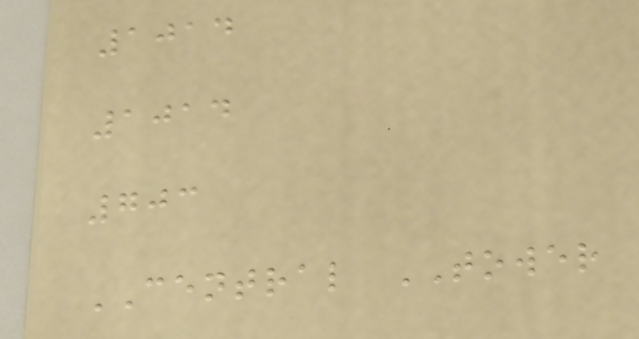1014
1014
703
CENTRAL TOWER
